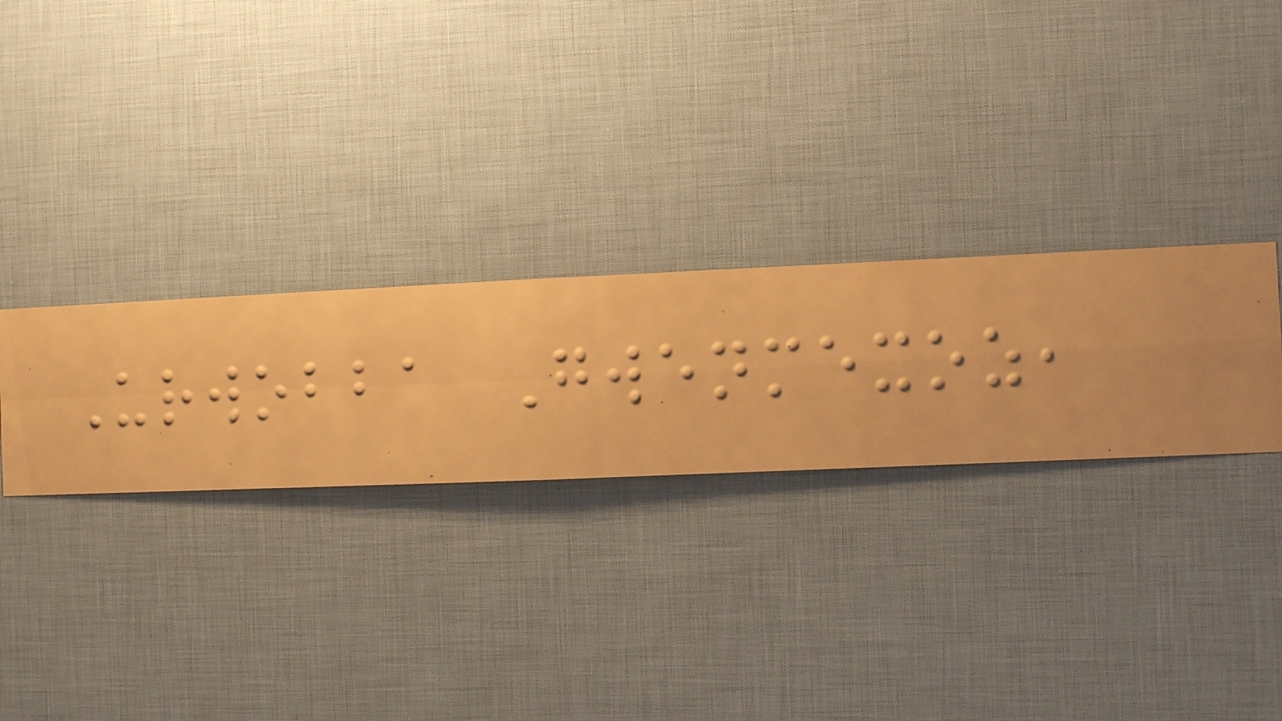Urwobba Gwenmexoz,
